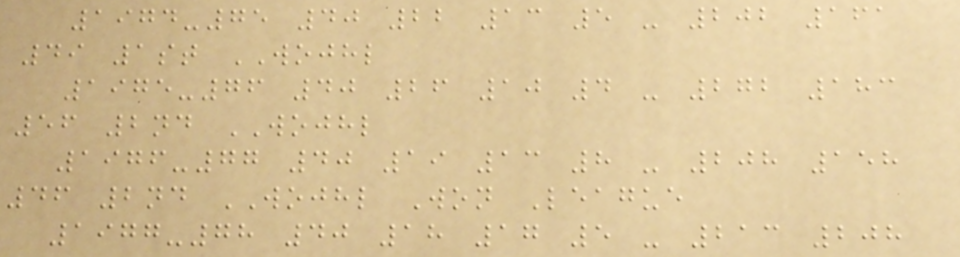1974-75 40 22 13 5 - 202 161
49 1st WOJHL
1975-76 40 26 10 4 - 272 183
56 2nd WOJHL
1976-77 40 19 13 8 - 208 158
46 2nd WOJHL Won League
1977-78 40 18 17 5 - 213 208
